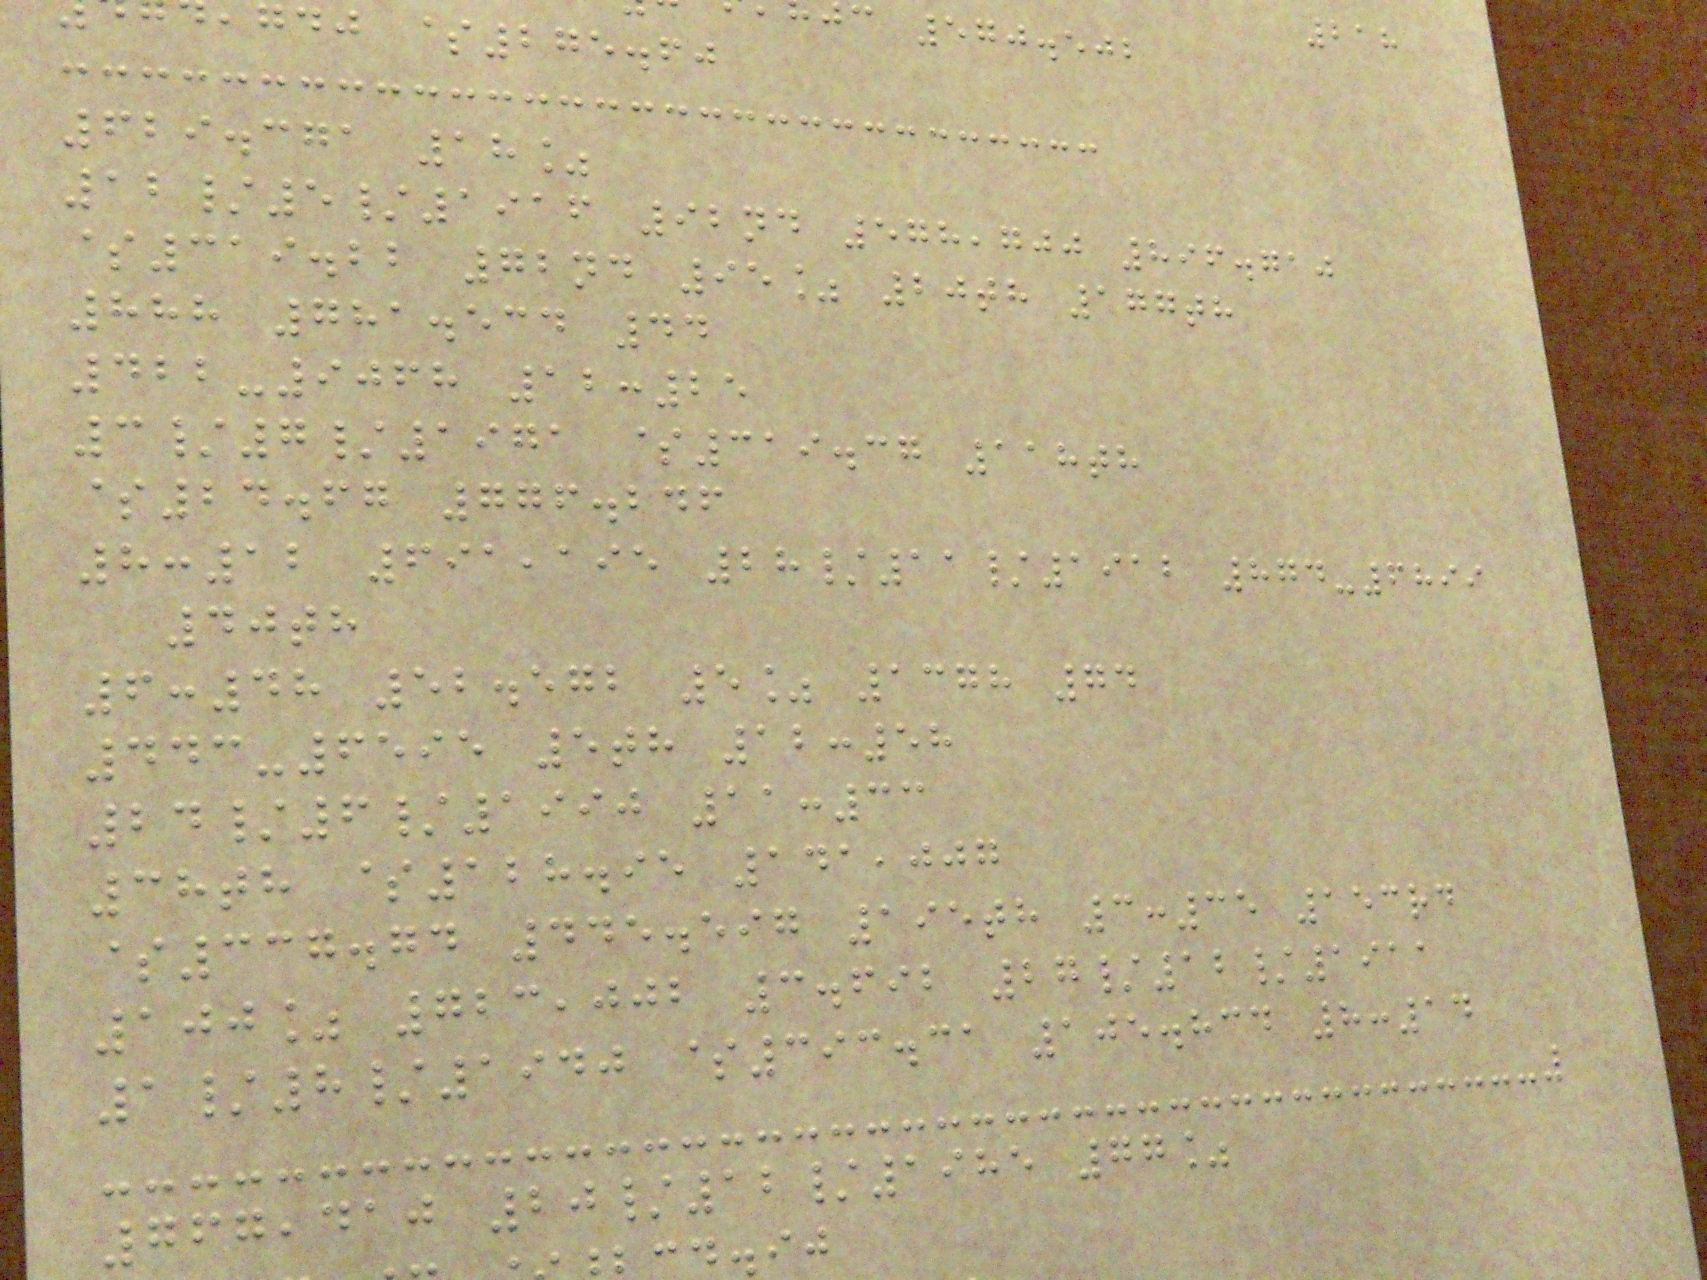218
jc 570.502
gdj $275.60
629.371 18%
12/5/1916 92nd 578,700 896.710
$319.22 72nd 95% 20th 177th
888 781.534 44
422-9068 12:25
3/7/1971 $319.37 118th
$24.67 776.246
8:12 691,195 28/11/1912 874-6899
40th
6:48 52.572 5% 1378 74
443-6595 5th 12:58
24/6/1990 11:33
38th $128.95 141,007
$337.74 445.597 195th 3:35 153rd
100% 723,002 3.692 27/12/1911
1/8/1940 $393.31 105.834 8:14
767,410 20/12/1985 77%
